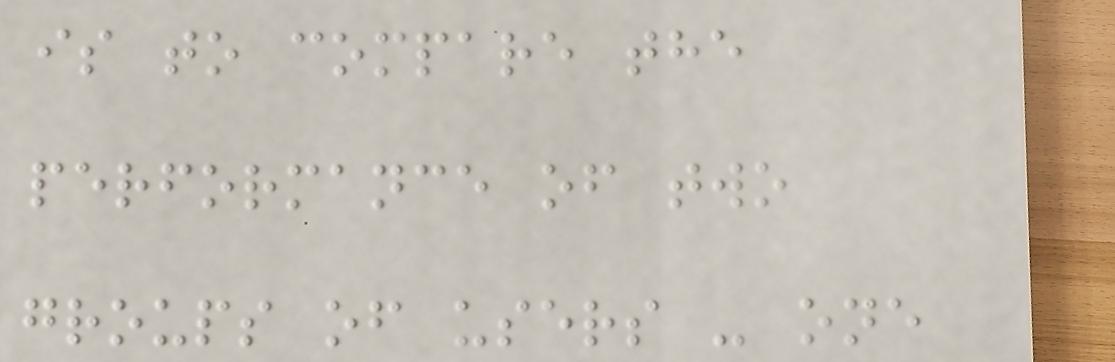is to compare the
performance of two
groups of users - one
